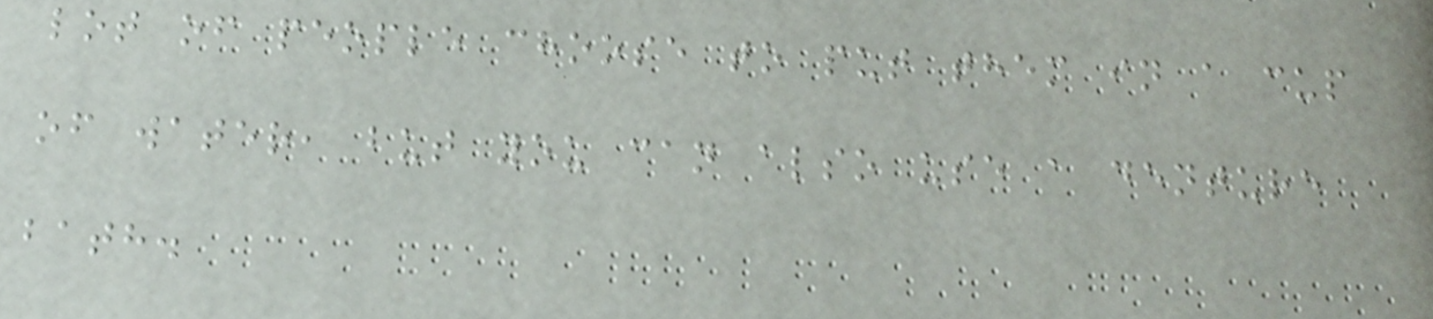lot of people choose to put them in a cup
of water, but you can also use a denture
bath.
